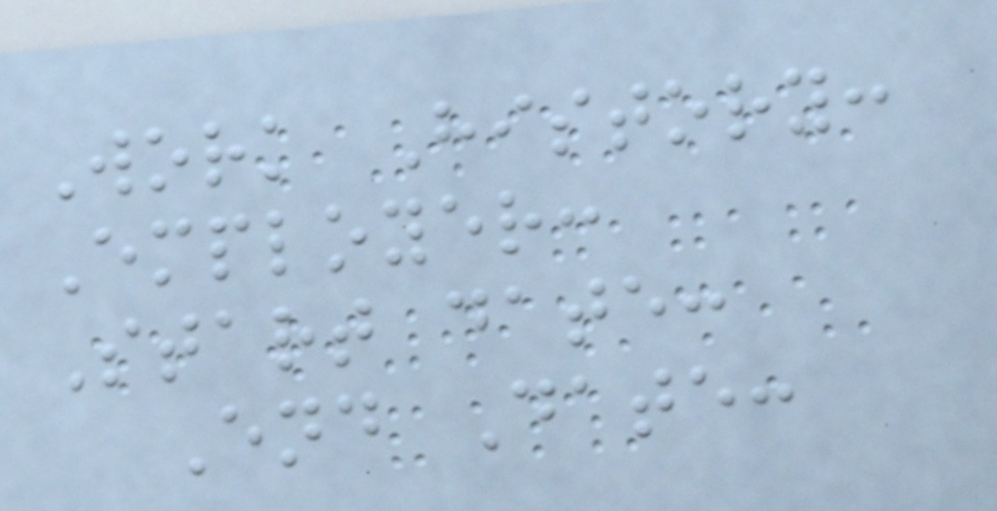Work History:
Employer:
Start date:
End Date:
